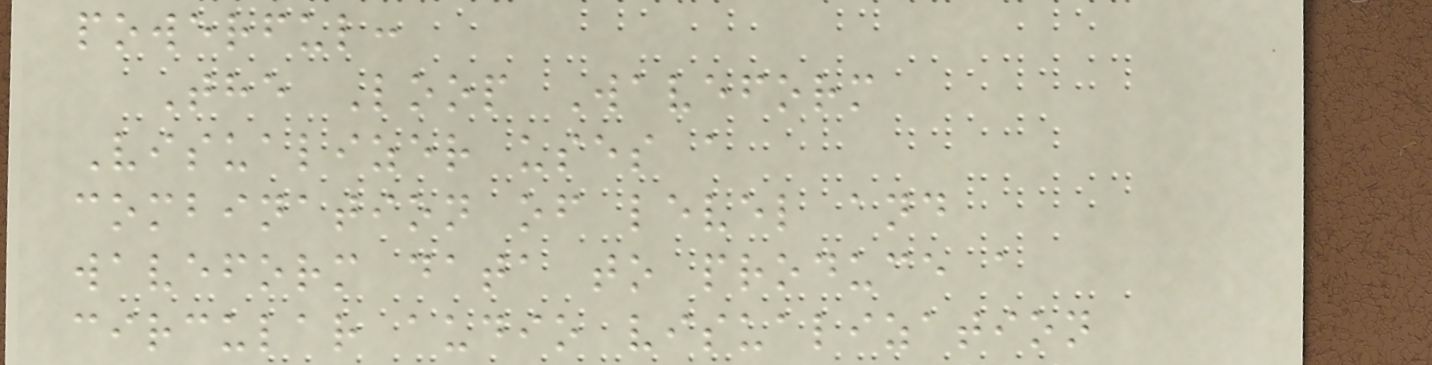powerful:
The Loop Waveform
Visualizer uses a
combination of level and
waveform data to produce a
circular audio visualization
